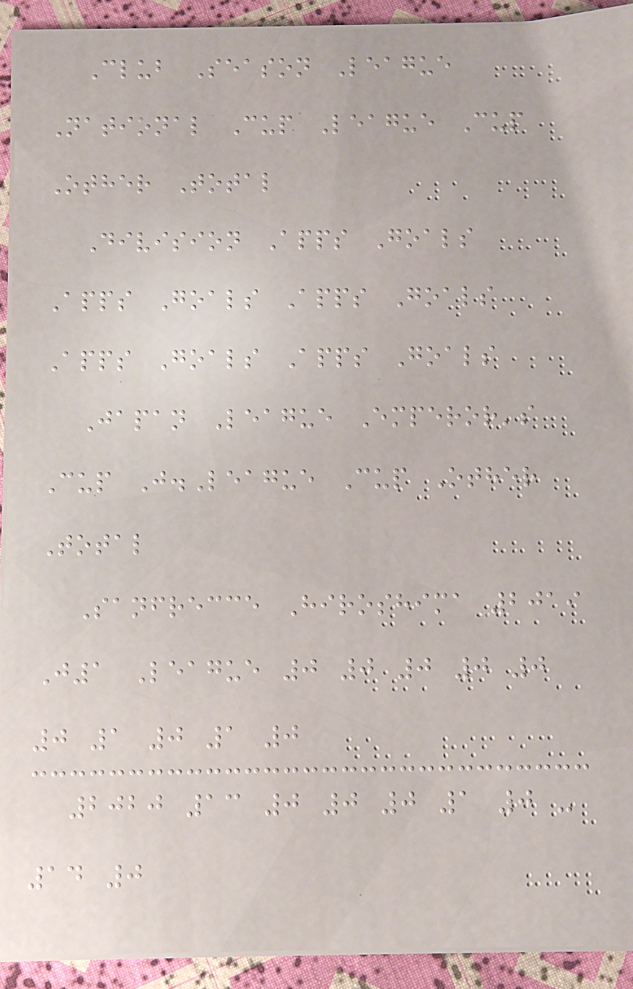Club Season League
National Cup League Cup
Other Total
Division Apps Goals
Apps Goals Apps Goals
Apps Goals Apps Goals
Japan League Emperor's
Cup J.League Cup Other
Total
Sanfrecce Hiroshima 2019
J1 League 0 0 0 0 0
0 1 0 1 0
2020 13 0 0 0 1 0 -
14 0
